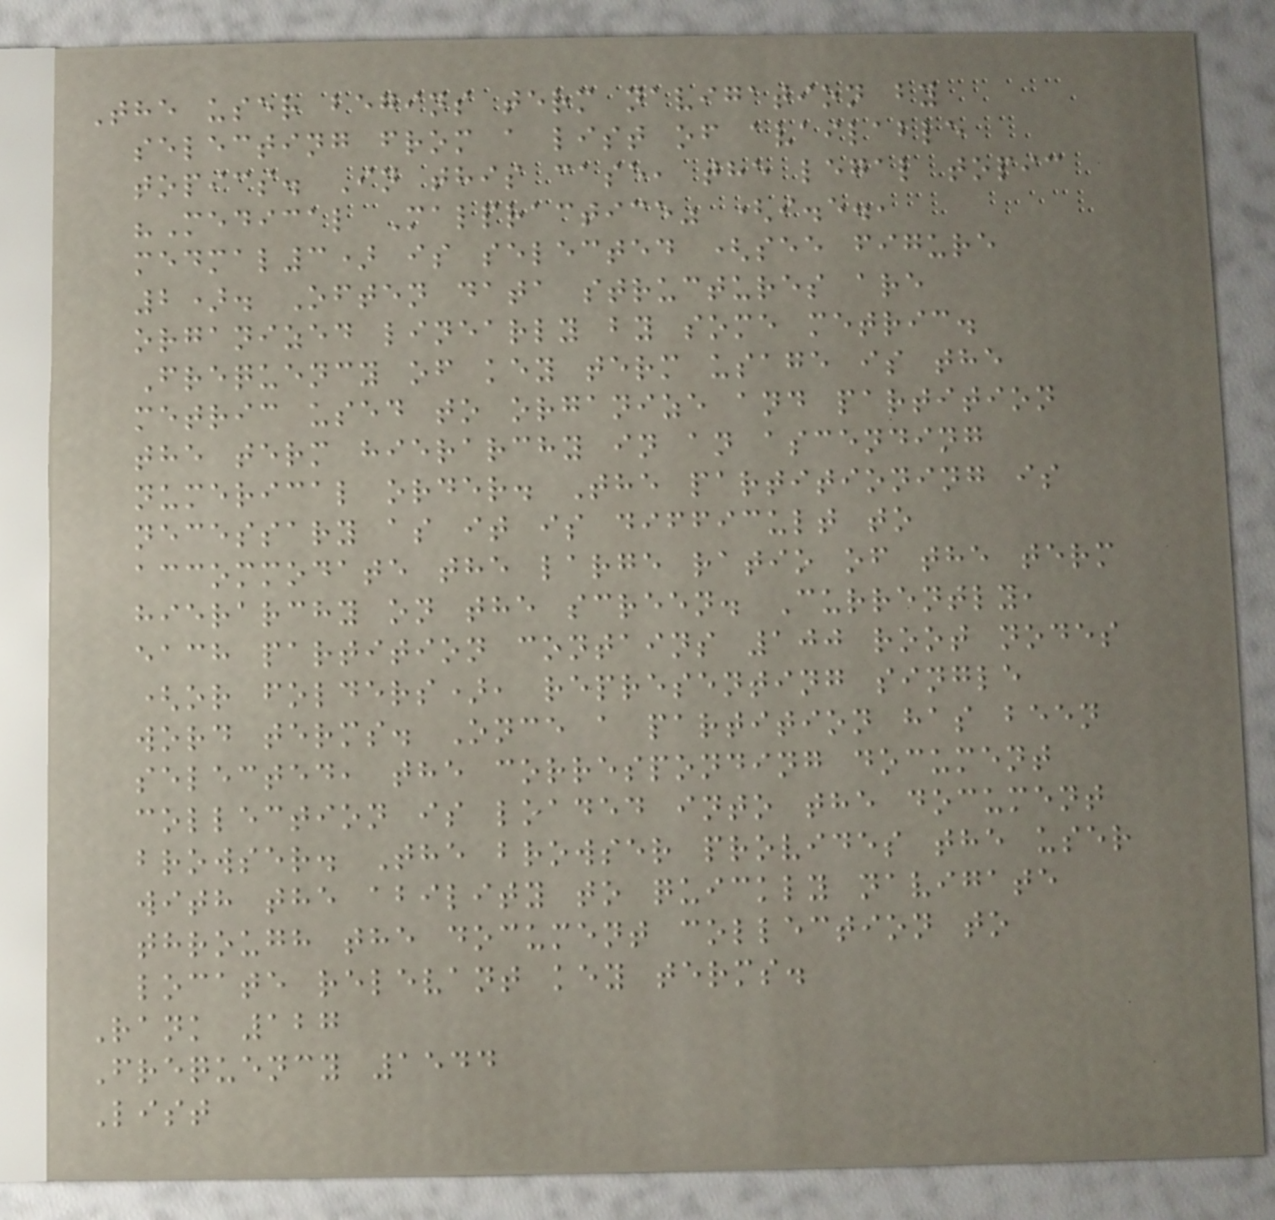The user begins term navigation by
selecting from a list of available
topics. In this case, the legal topic
"Medical Malpractice" (i.e.,
medmal3) is selected (see figure
2). Often data structures are
organized linearly by some metric.
Frequency of key term usage is the
metric used to organize and partition
the term hierarchy in an ascending
numerical order. The partitioning is
necessary as it is difficult to
accommodate the large ratio of the term
hierarchy on the screen. Currently,
each partition contains 100 root nodes
(or folders), representing single
word terms. Once a partition has been
selected, the corresponding document
collection is loaded into the document
browser. The browser provides the user
with the ability to quickly navigate
through the document collection to
locate relevant key terms.
Rank 127
Frequency 1544
List
